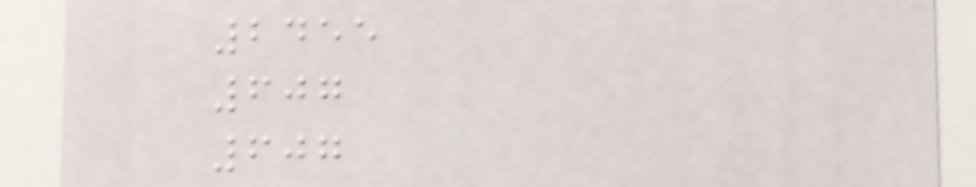2455
607
607
